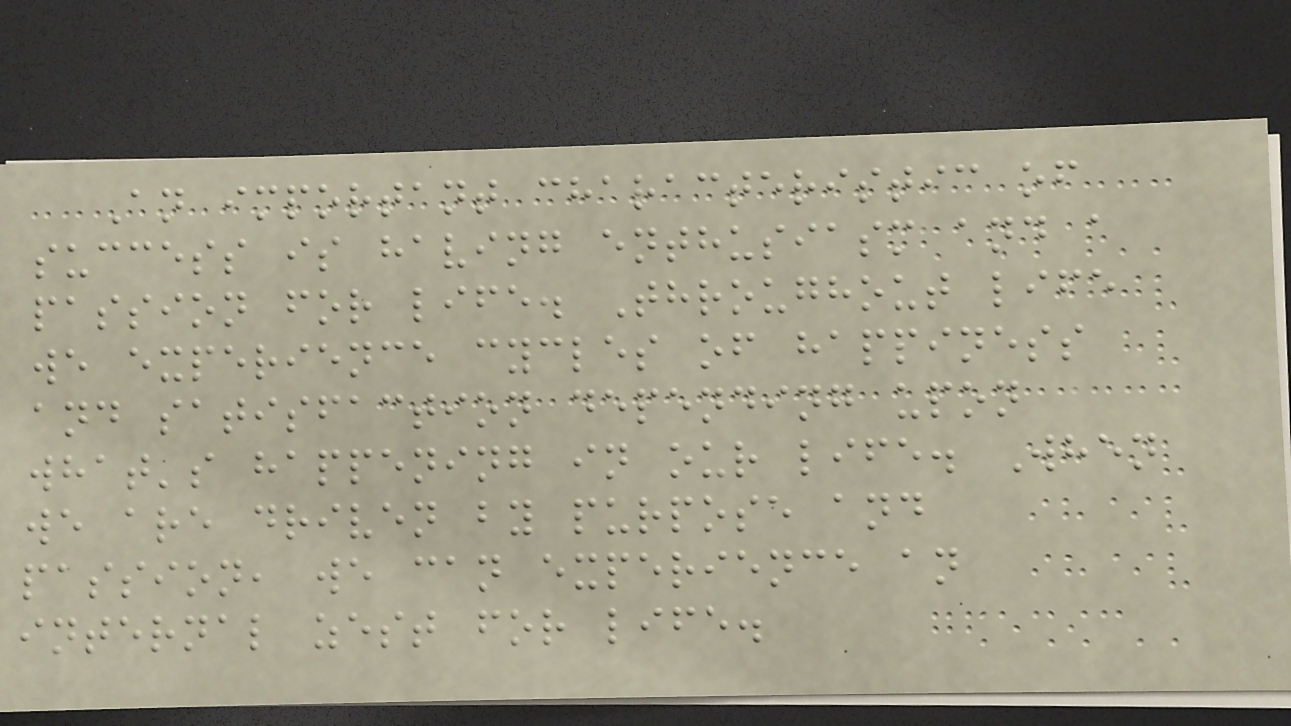An important characteristic of
success is having enthusiasm and a
passion for life. Throughout life
we experience cycles of happiness
and satisfaction depending upon
what's happening in our life. When
we are driven by purpose and
passion, we can experience an
internal zest for life.
